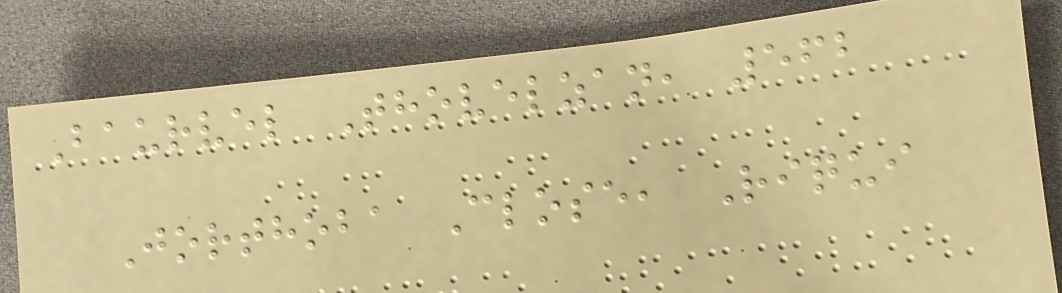Baurvel Thovelzan, 562
Jorthoba Close, Riqui
